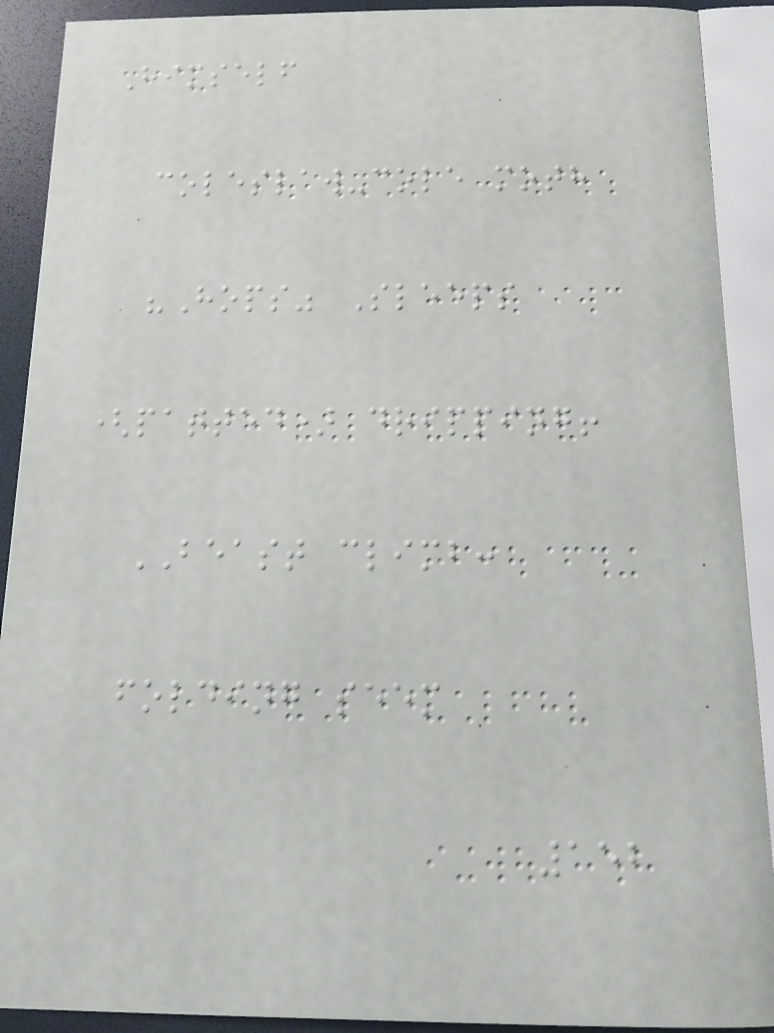Himself
coleslaw-cole moth
"Hops" Sleeps
(patted) dripping!
BEAST climb:
folding seem
152
